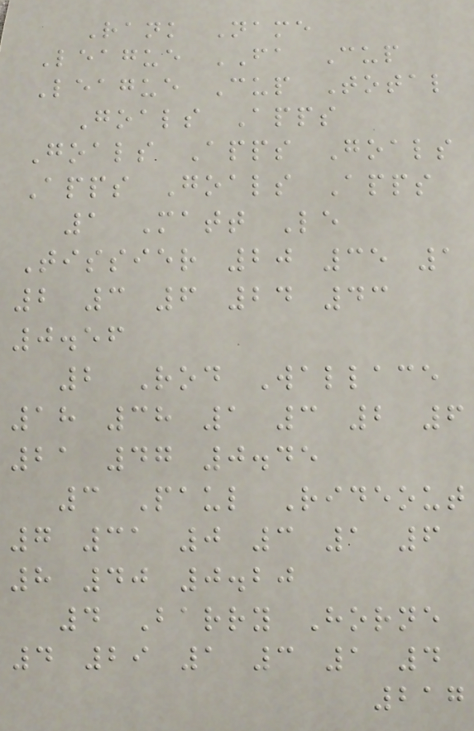Rank Name
League FA Cup
League Cup Total
Goals Apps
Goals Apps Goals
Apps Goals Apps
1 Matt Le
Tissier 20 35 1
2 3 6 24 43
0.56
2 Rod Wallace
18 38 1 3 2 6
21 47 0.45
3 Paul Rideout
7 31 0 3 1 6
8 40 0.20
4 Barry Horne
4 29 1 3 1 4
217
